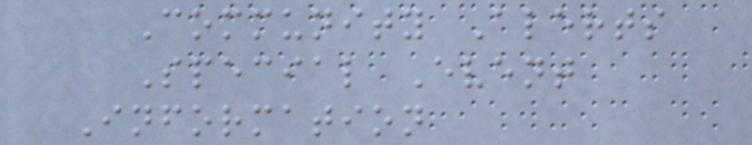Community Alerts
Special Event
Information
